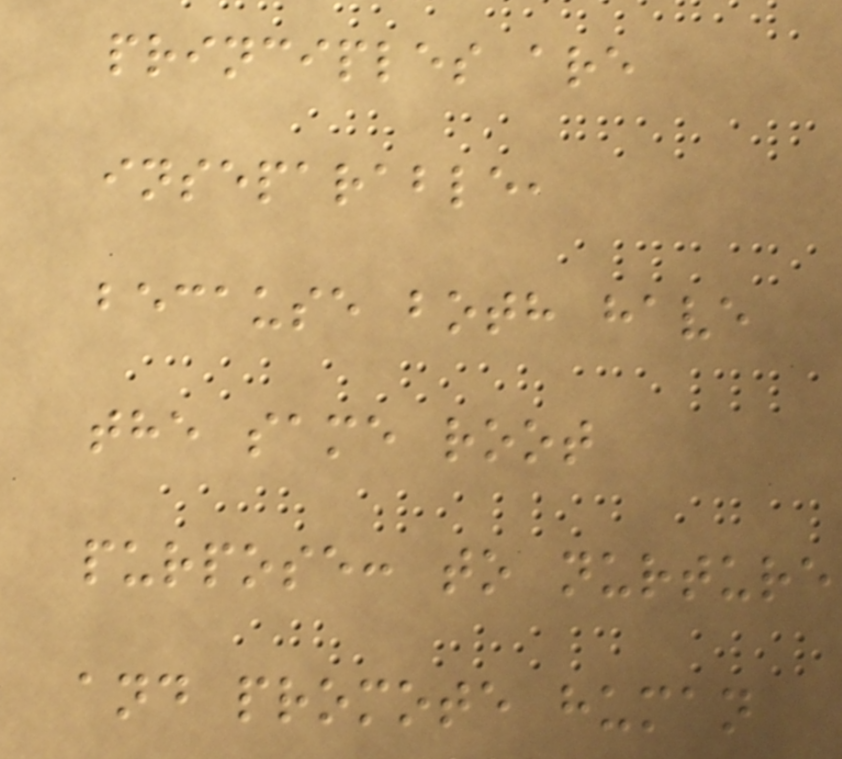principles are
inseparable,
because both have
the same root
purpose: to nurture
and promote human
